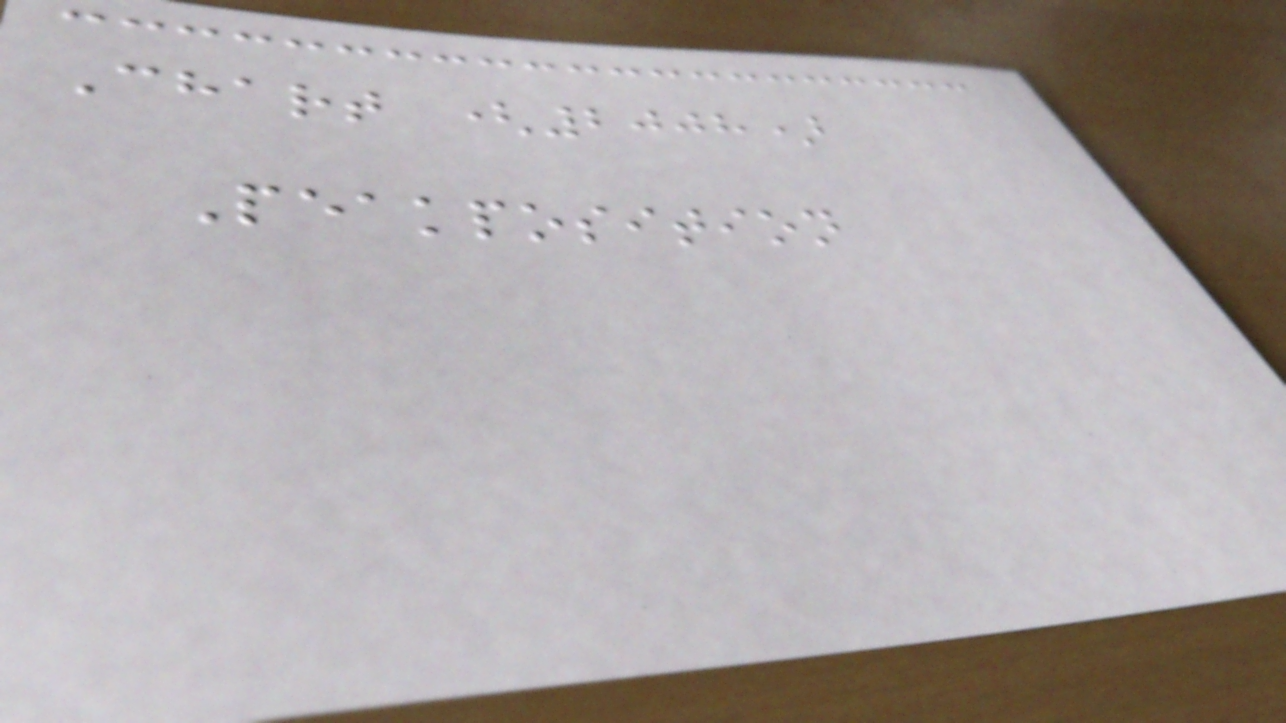Chart (2008)
Peakposition
